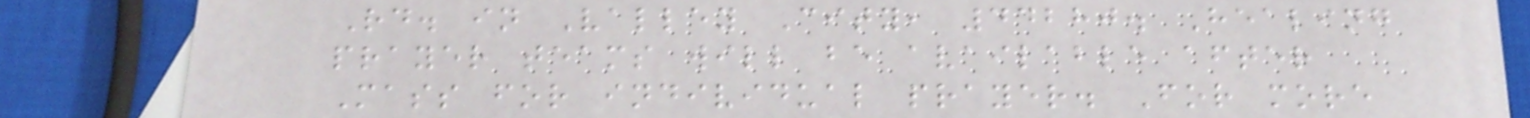Rd. in Valley City, 44280. Healing
prayer teams will be available after
Mass for individual prayer. For more
